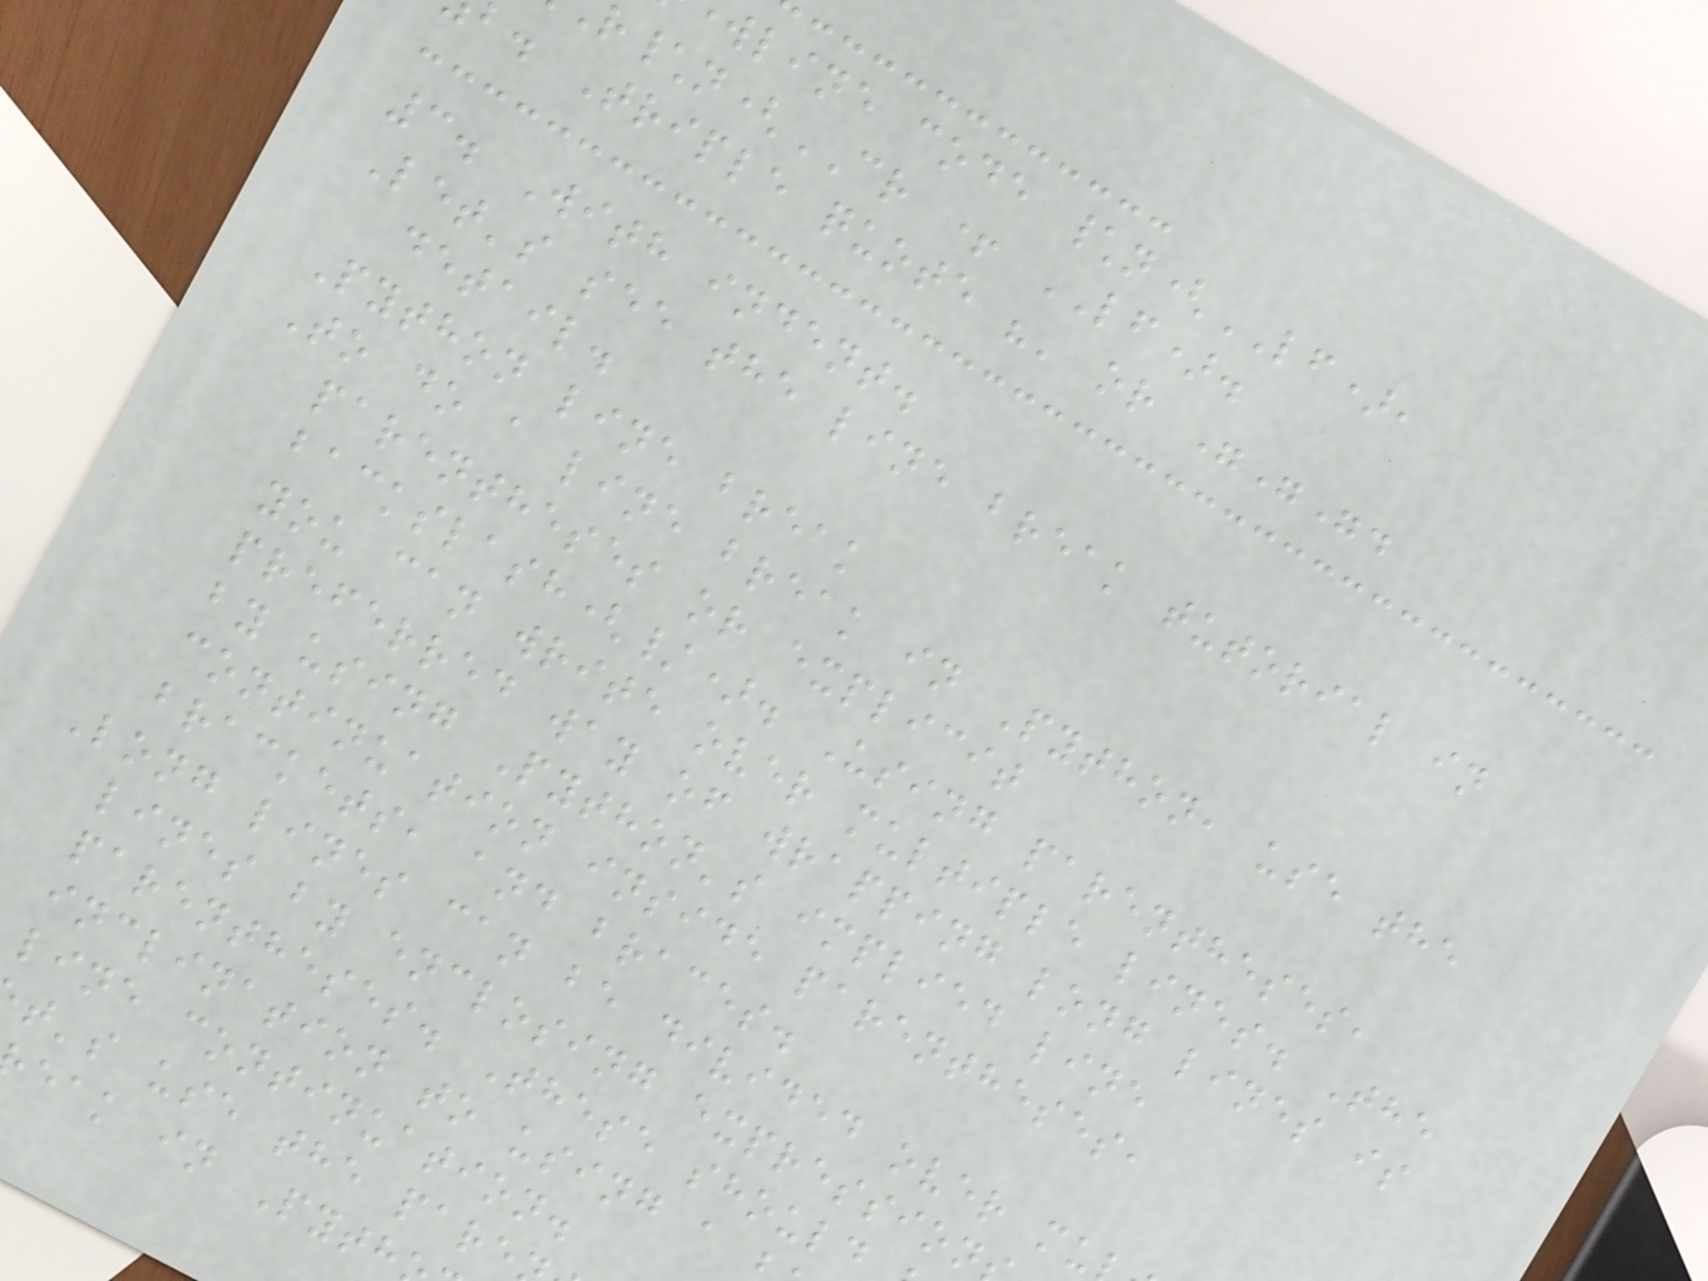wline code \n(LF),
r\n(CR + LF).
b. Triple quote "' or """.
3. With indent.
Let's see the line break tutorial in
detail.
Python line break
To do a line break in Python, use the
parentheses or explicit
backslash(/). Using parentheses,
you can write over multiple lines. The
preferred way of wrapping long lines is
by using Python's implied line
continuation inside parentheses,
brackets, and braces.
Long lines can be divided over mu
lines by enclosing expression
parentheses. These should
inclination to using a
line continuation.
t's use the pare
eak in Pyth
